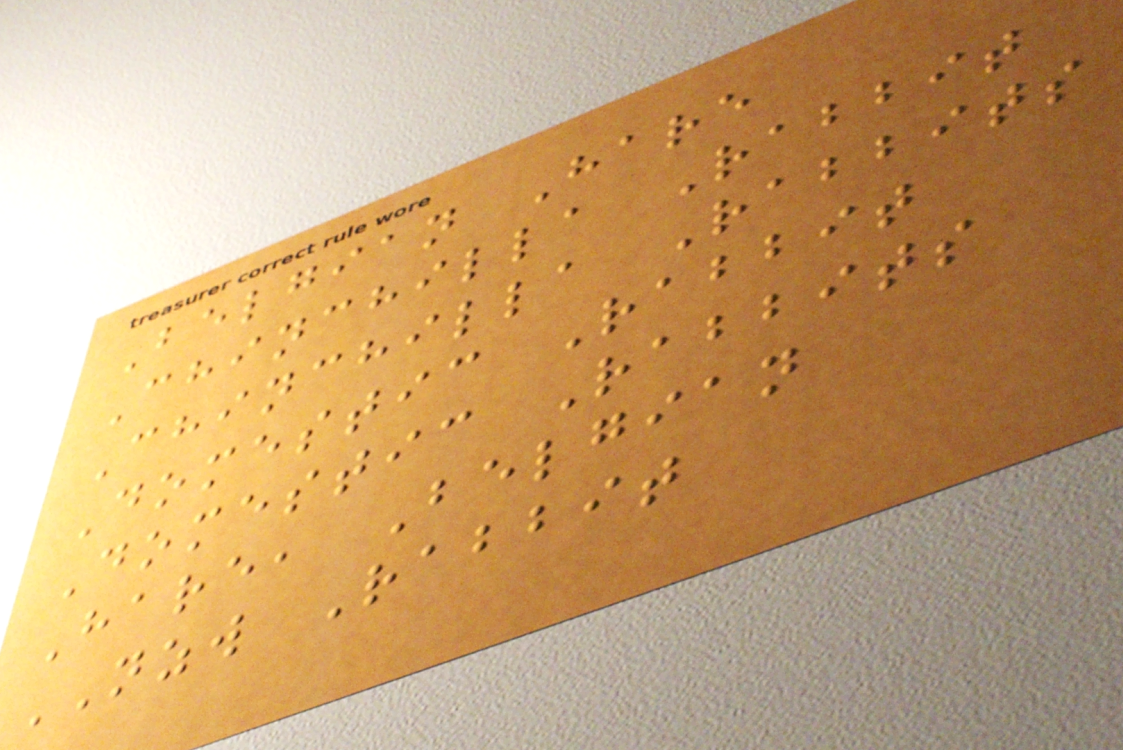Belgian Hare
Chinchilla Rabbit
Chinchilla Rabbits
Domestic Rabbit
Domestic Rabbits
Hare, Belgian
NZW Rabbit
